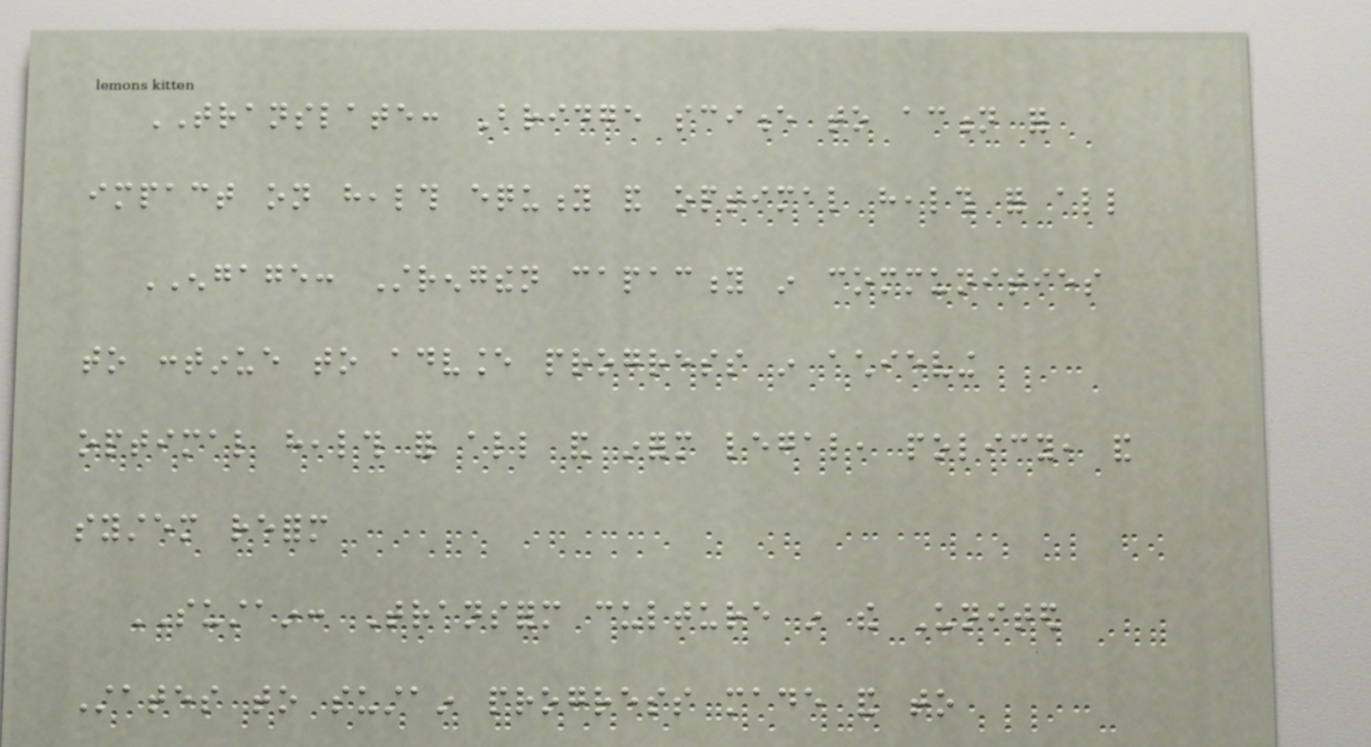TRANSLATE: Bridge science to action for
impact on health equity and optimal health for all
ENGAGE: Strengthen capacity in communities
to continue to advance progress in achieving
optimal health for all and inform legal, policy, and
system reform
SUSTAIN: Transform culture in the United
States to sustain progress made and to
